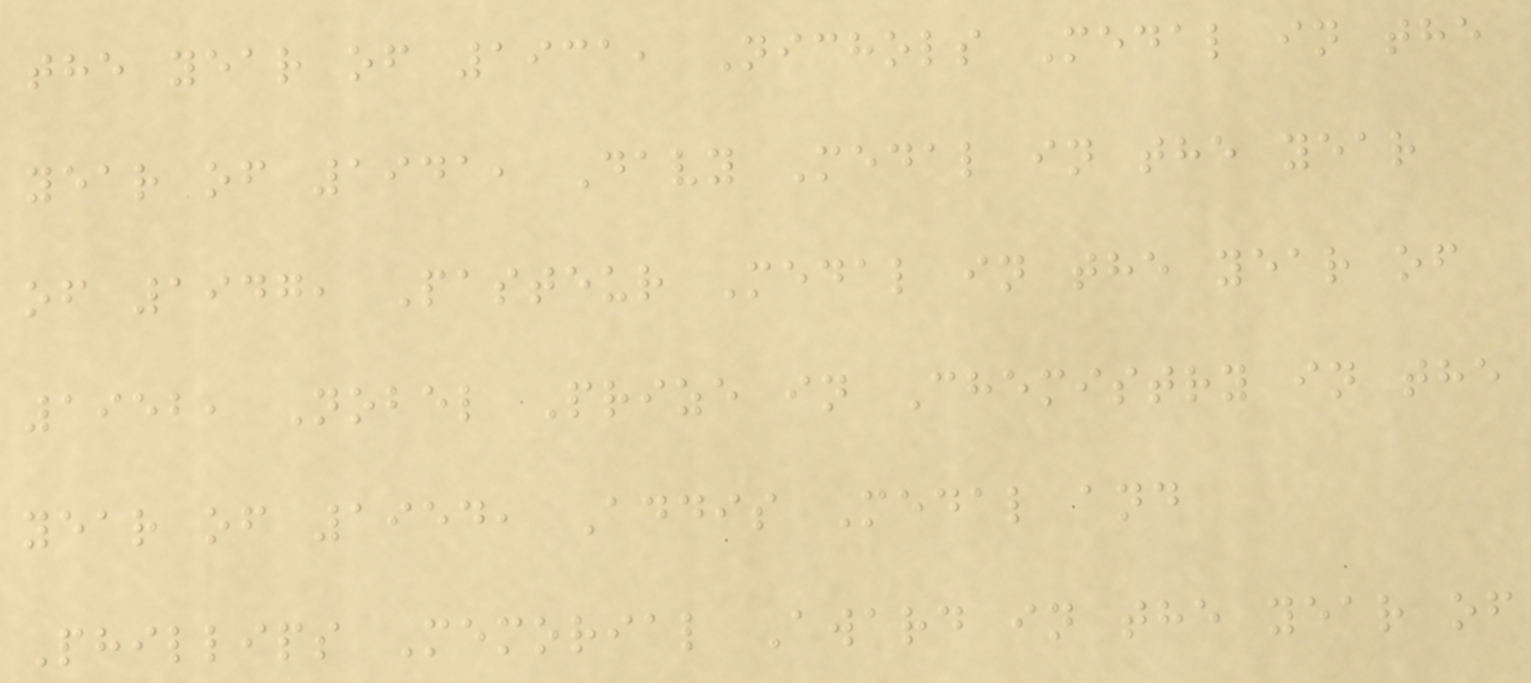the year of 1931, Nichols Medal in the
year of 1941, Davy Medal in the year
of 1947, Pasteur Medal in the year of
1952, Nobel Prize in Chemistry in the
year of 1954, Addis Medal and
Phillips Memorial Award in the year of
